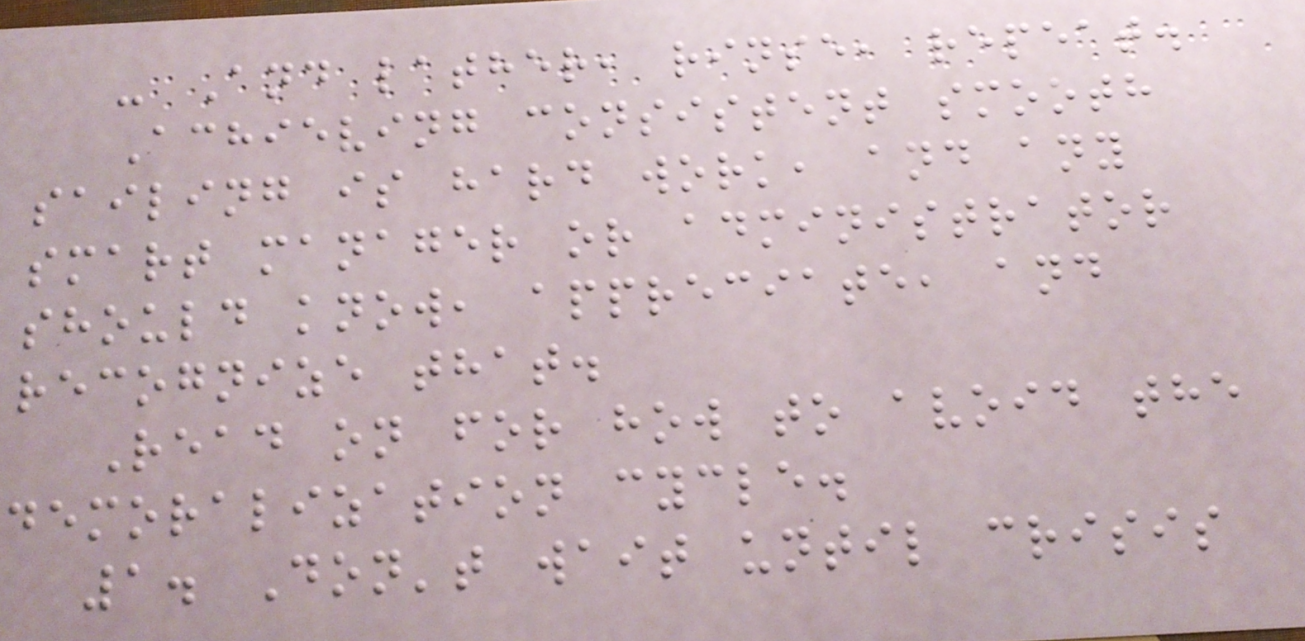- And lather, rinse, repeat.
Achieving consistent smooth
sailing is hard work, and any
smart manager or administrator
should know, appreciate, and
recognize that.
Read on for how to avoid the
demoralization cycle.
1. Don't wait until crisis
